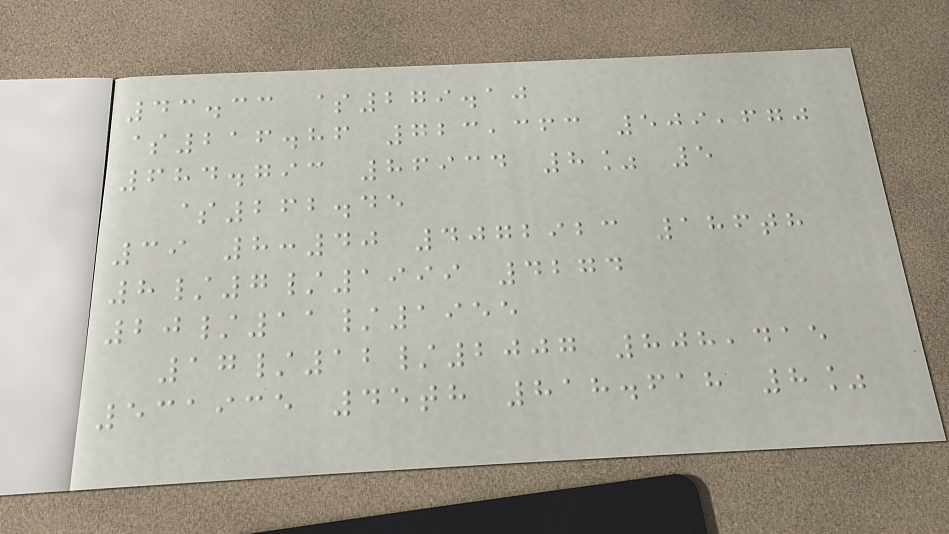43.33 $279.10
$216.86 723,363 509,670
684.793 86934 8% 5
$262.45
39 8:40 4072923 186th
8/7/1999 4274
20/11/1955
17/12/2007 808,415
531935 45th 818.618 8%
